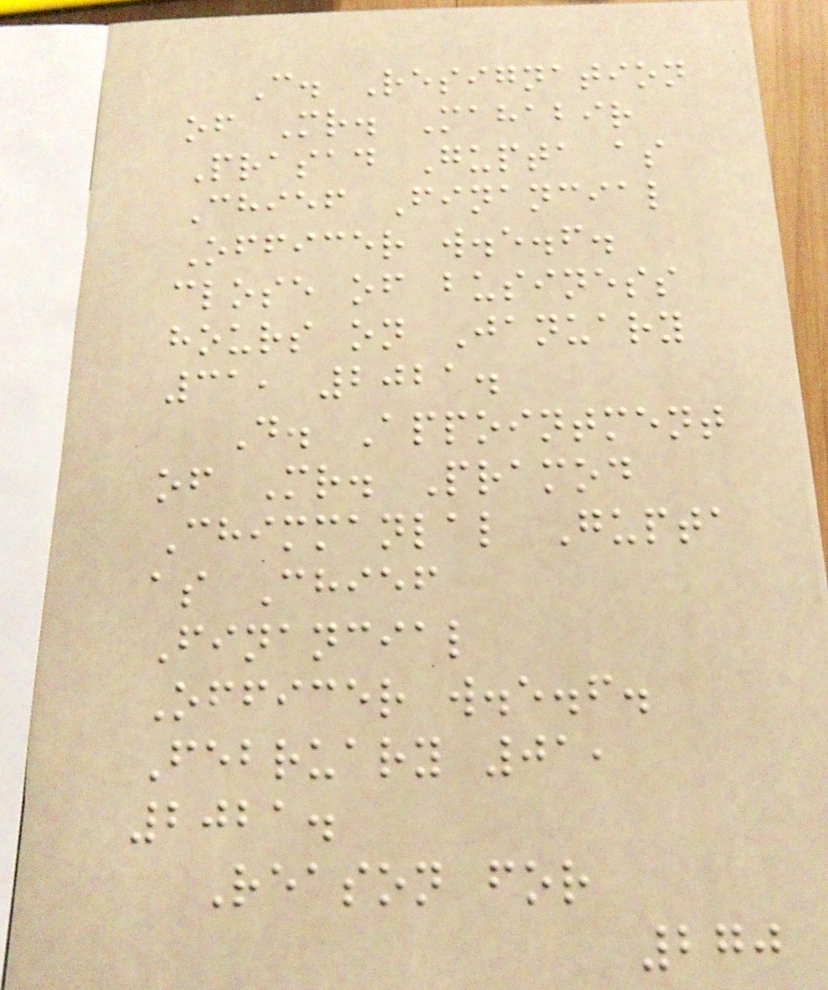C. Resignation
of Mr. Mahabir
Prasad Gupta as
Chief Financial
Officer w.e.f.
close of business
hours on January
31, 2021.
D. Appointment
of Mr. Pramod
Chimmanlal Gupta
as Chief
Financial
Officer w.e.f.
February 01,
2021.
Reason for
270
